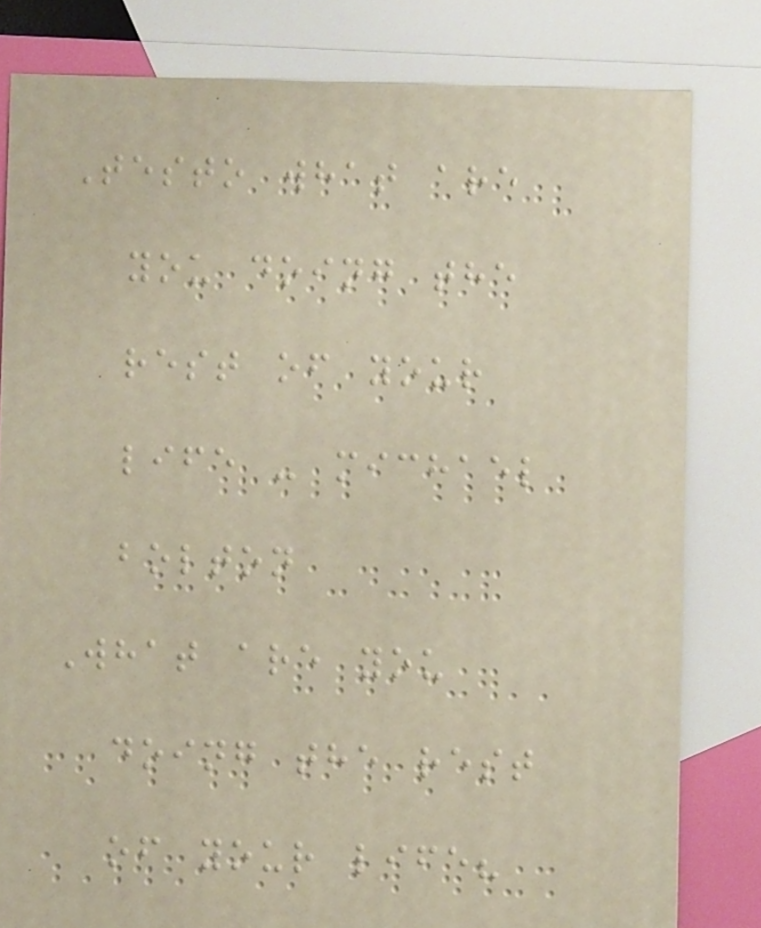Testo what are
you doing the
rest of your
life - michael
bolton
What are you
doing the rest
of your life?
